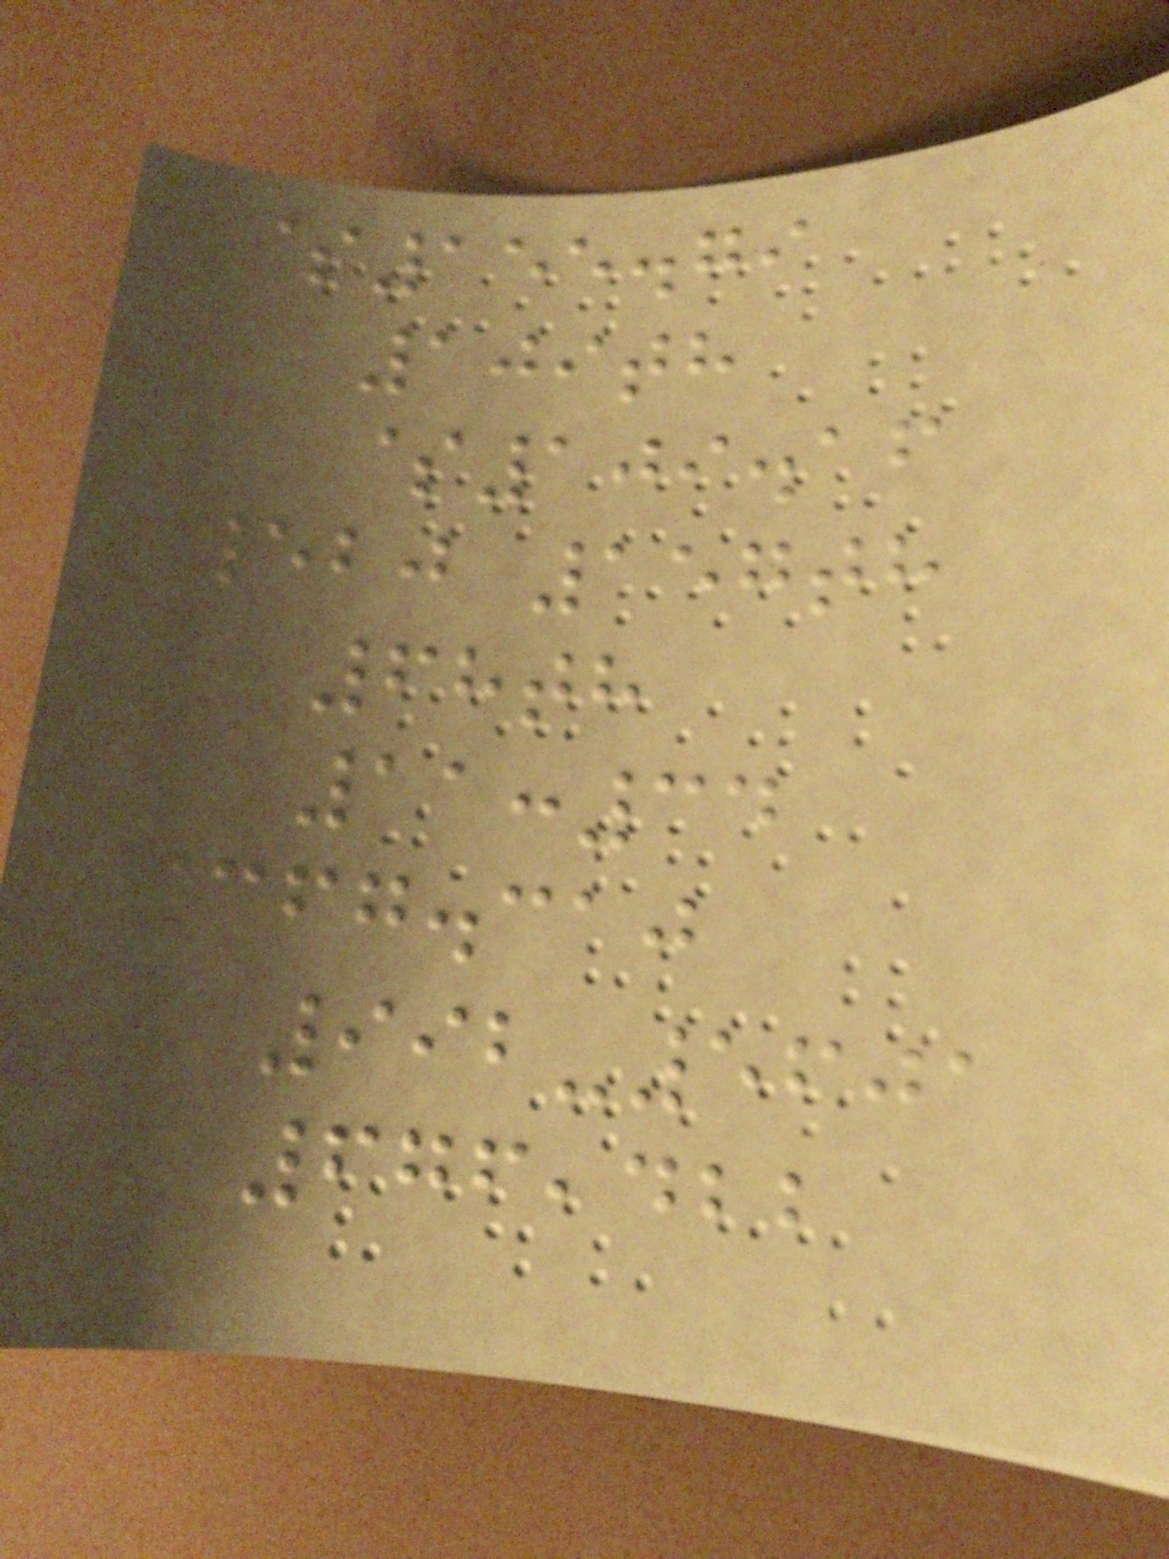$155.79
109th
$109.16
520 157th
68th
11:34
367.310
992-5601
676,422
